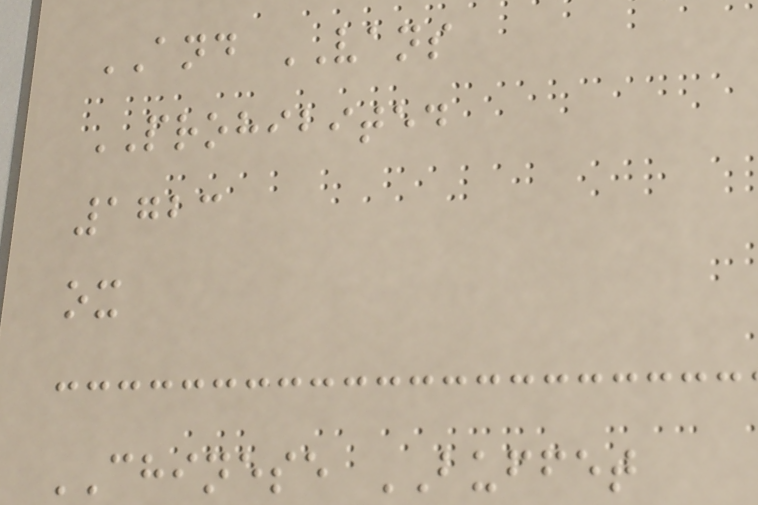AND VANS
PROHIBITED
1723
ox
CHINESE BUFFET
